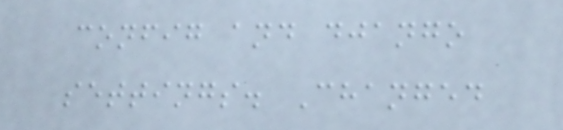config and django
settings. Changed
